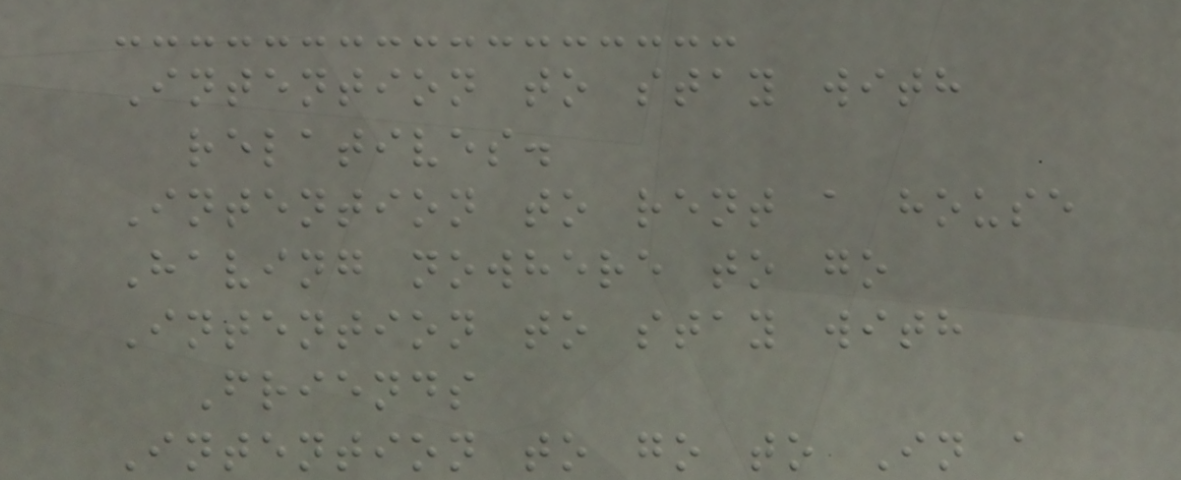Intention to stay with
relatives.
Intention to rent a house
Having nowhere to go
Intention to stay with
Friends
Intention to go to In a
